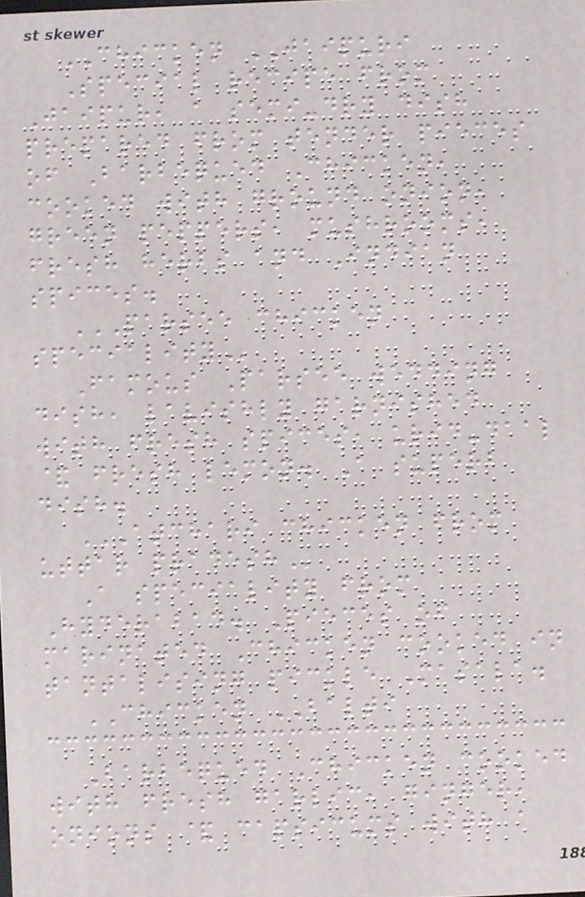CHICKEN JAIPURI
Special recipe from
Jaipur, a semi-dry dish
prepared from tender pieces
of Barbequed Chicken,
cooked with ground onion,
green peppers, mushrooms,
fresh herbs and Indian
spices.
PARSEE CHICKEN
SPECIALITY
Famous Parsee wedding
dish, lavishly garnished
with fresh spices, urid-daal
& fresh lemon. A superb
dish.
ATCHARI CHICKEN FROM
UTTAR PRADESH
A speciality from
Hyderabad. Pieces of
marinated Chicken cooked in
tantalising pickle Masala.
CHICKEN BALTI
Barbequed Chicken cooked
with fresh garlic, ginger,
onions & capsicums with a
